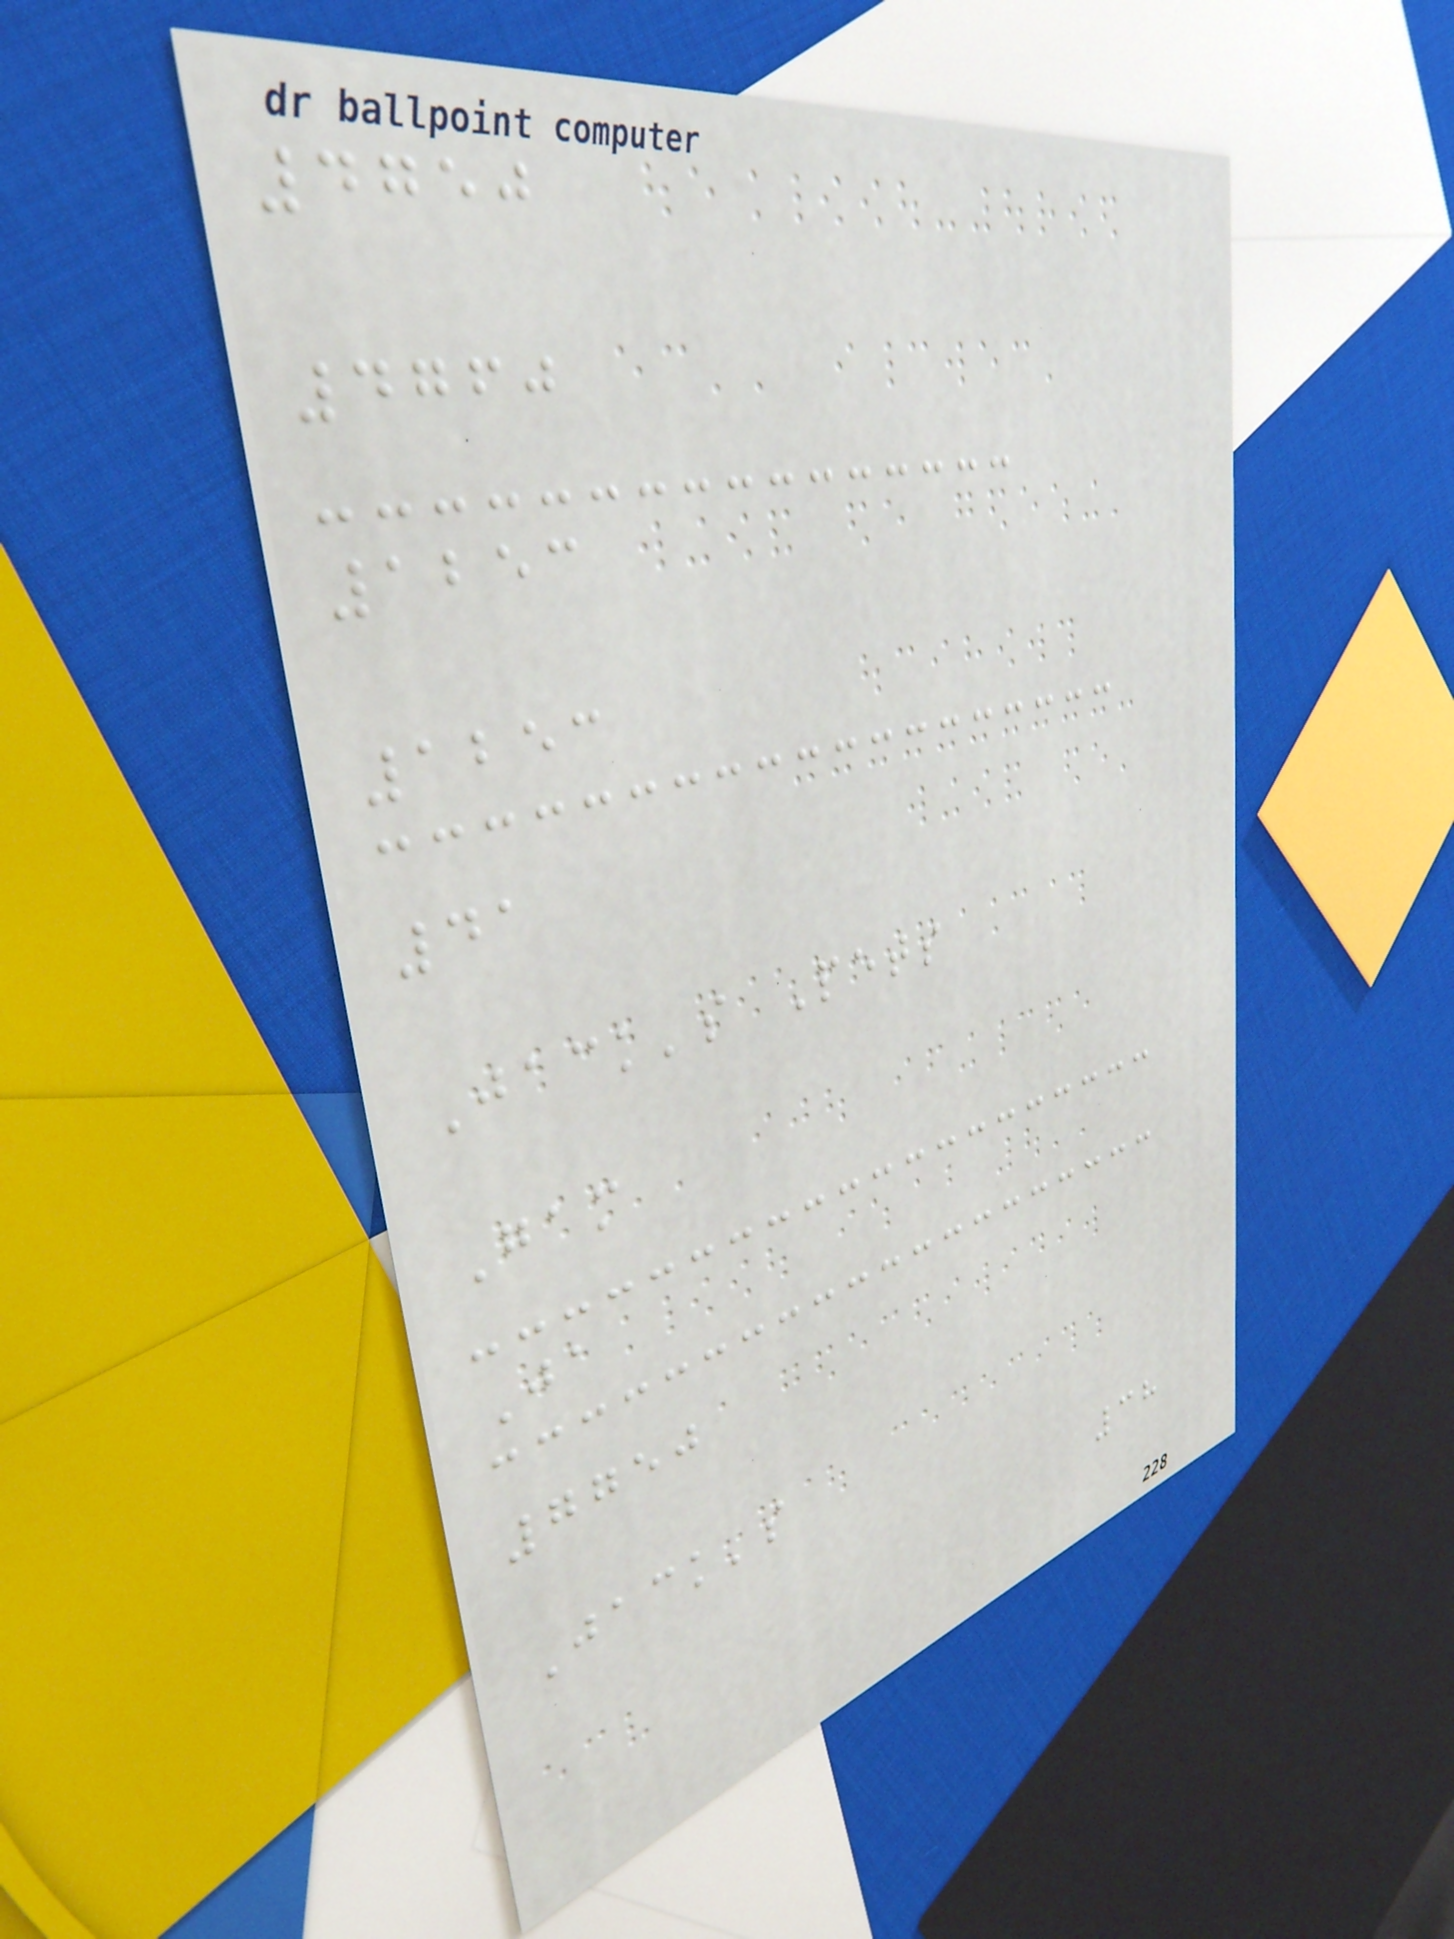4750
4760
1253
1253
41
Jack's Pets
Gam
Ja
7750
Jack's
38
